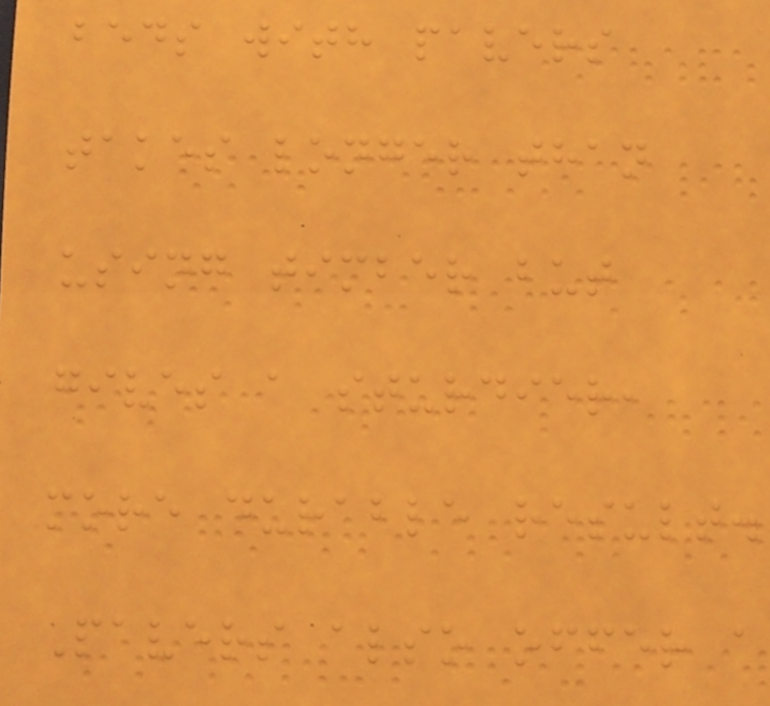beds with pavers
takes longer than
using timber but
gives a sturdier,
more durable result.
Pavers also offer a
